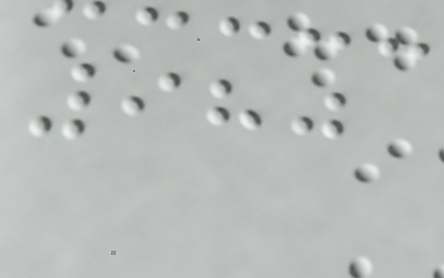980
